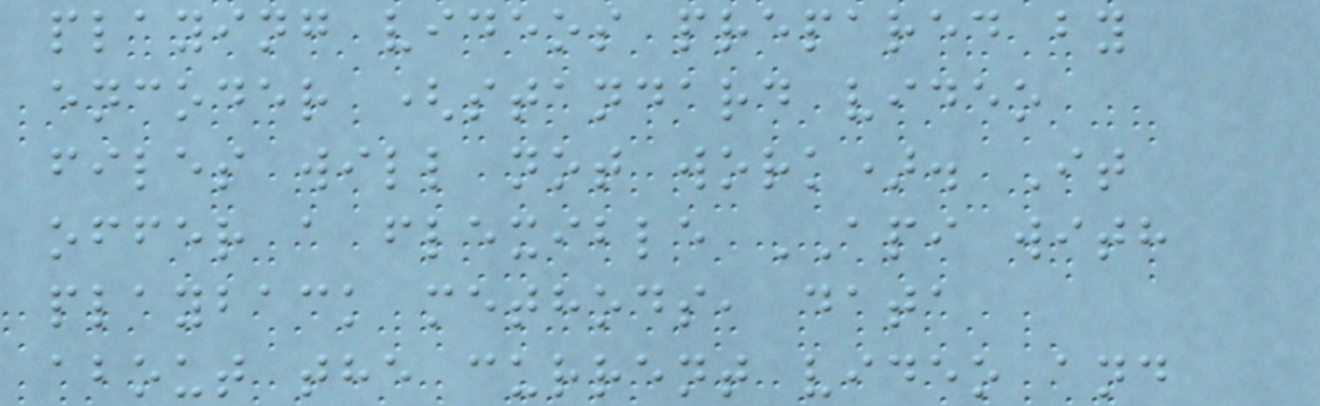playing videos prepared by
encoder (standard video
files will not work). It
offer a flexible API with
playback methods, data
about the current video and
